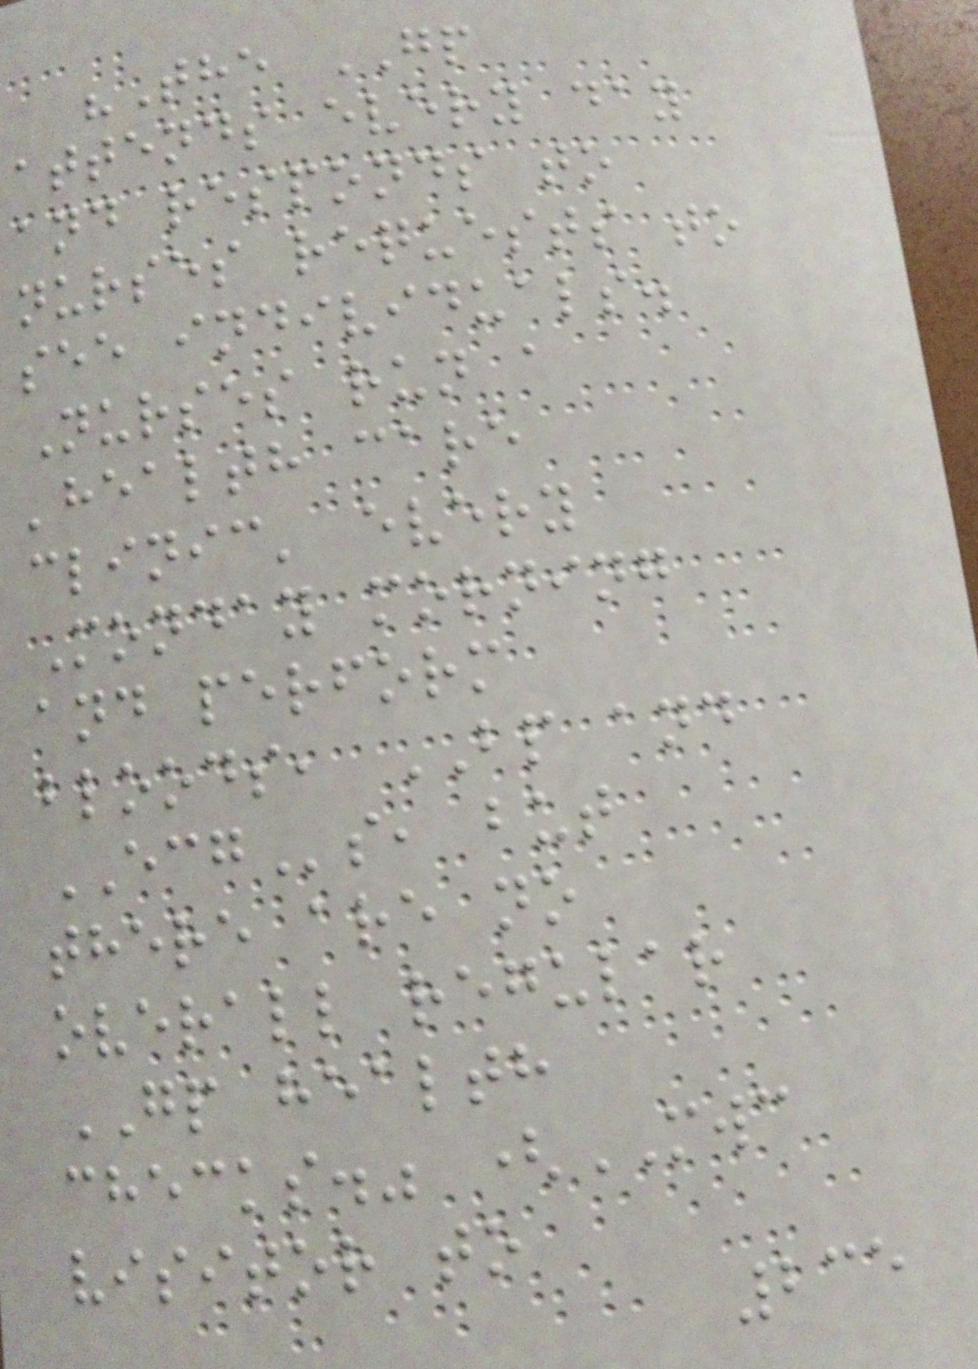"The GP
attends every day
and responds to
nurses requests to
see individuals.
Nurses run a
'health care
clinic' every
Monday morning
and perform
bloods, BP and
ECGs, but
there are no
overall regular
GP health
checks." (MWC
visitor to
235
